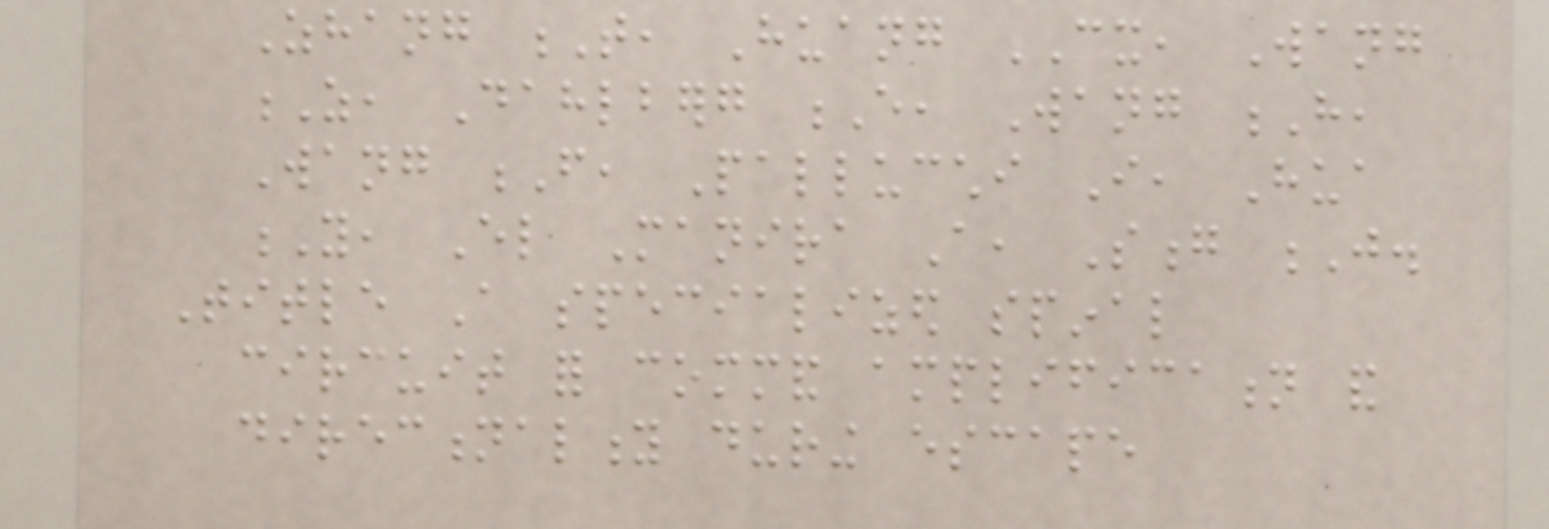Zhang T, Huang CX, Wang
Z, Dahlberg E, Wang H,
Wang F, Pallucchi I, Hua
Y, El Manira A, Song J.
Title A specialized spinal
circuit for command amplification and
directionality during escape
